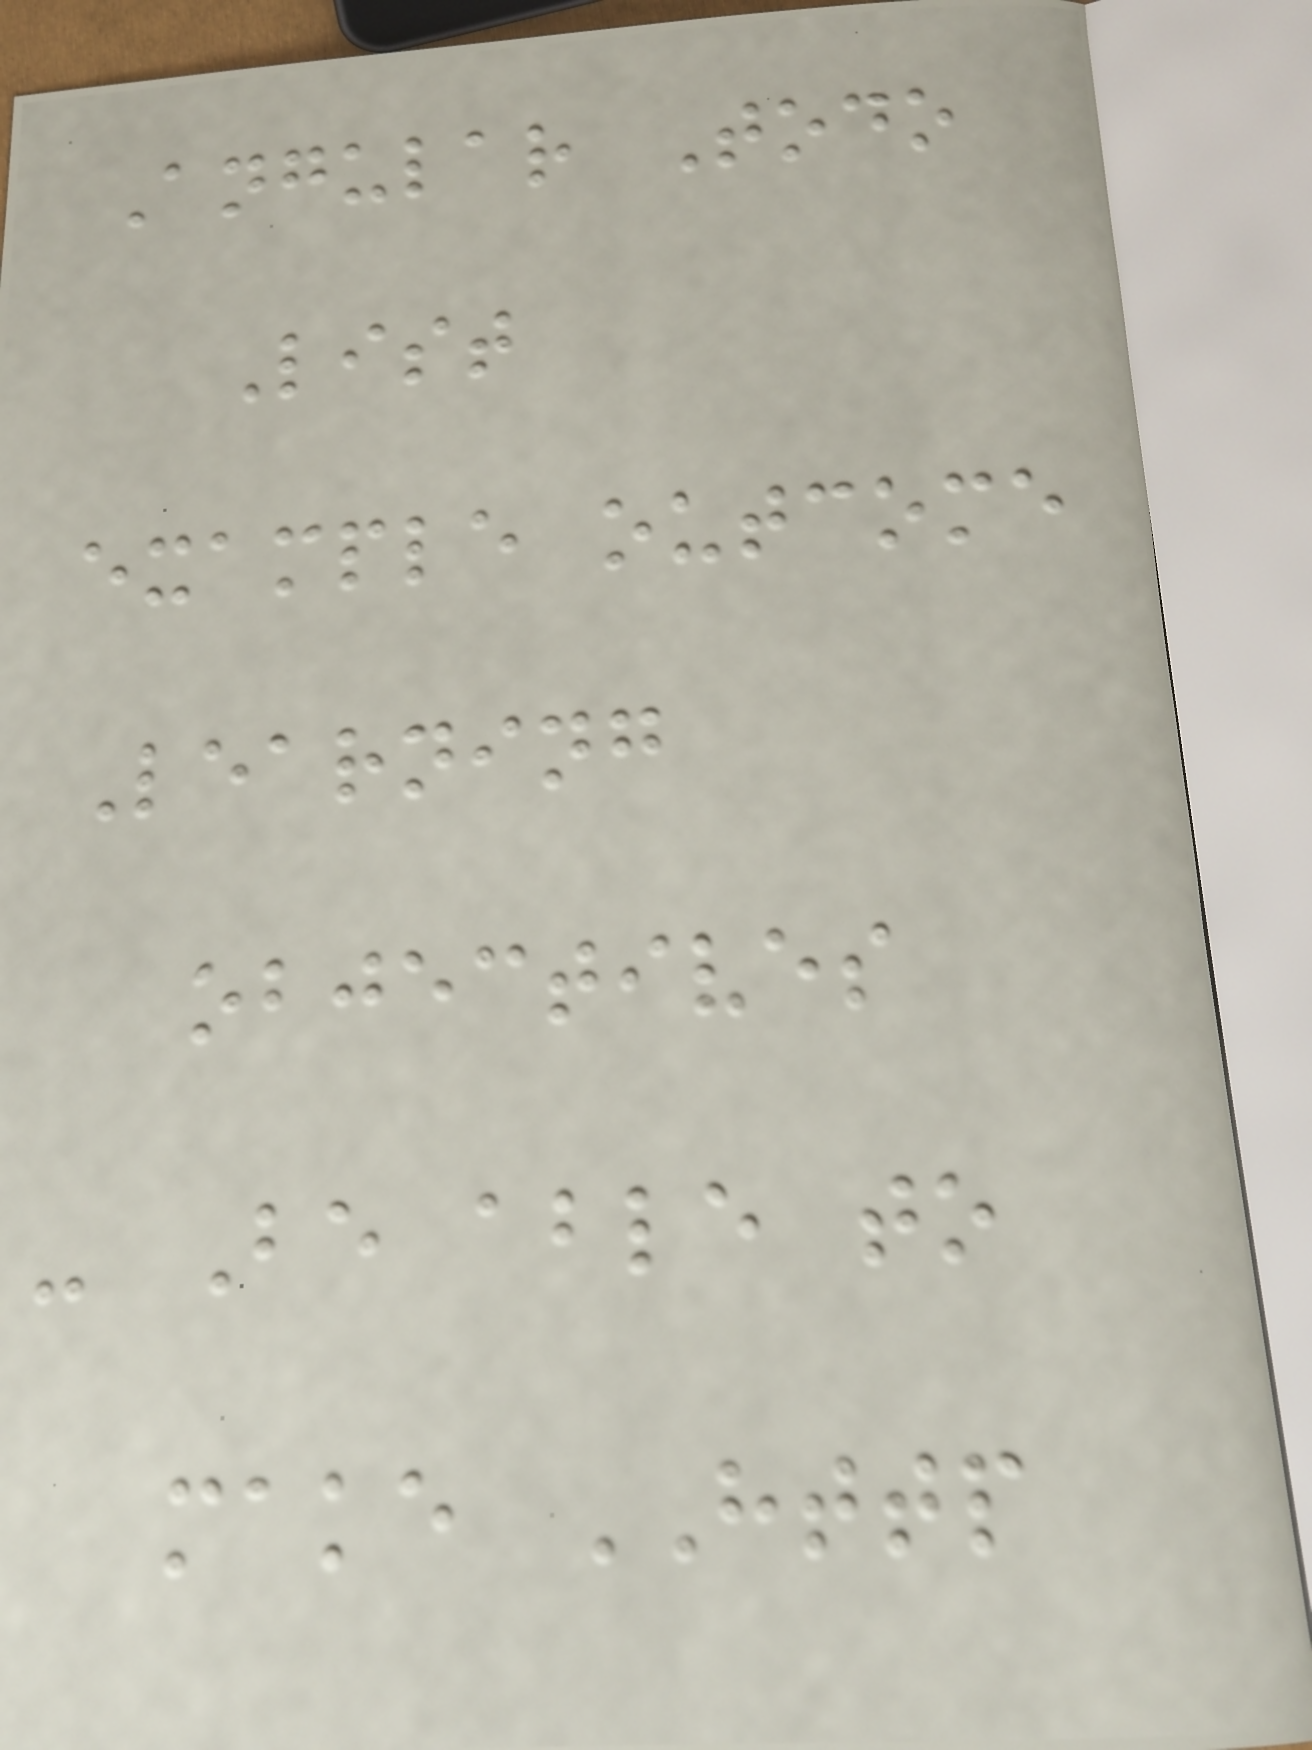Angular Todo
List
example outcome
Learning
objectives
- Be able to
make HTTP
